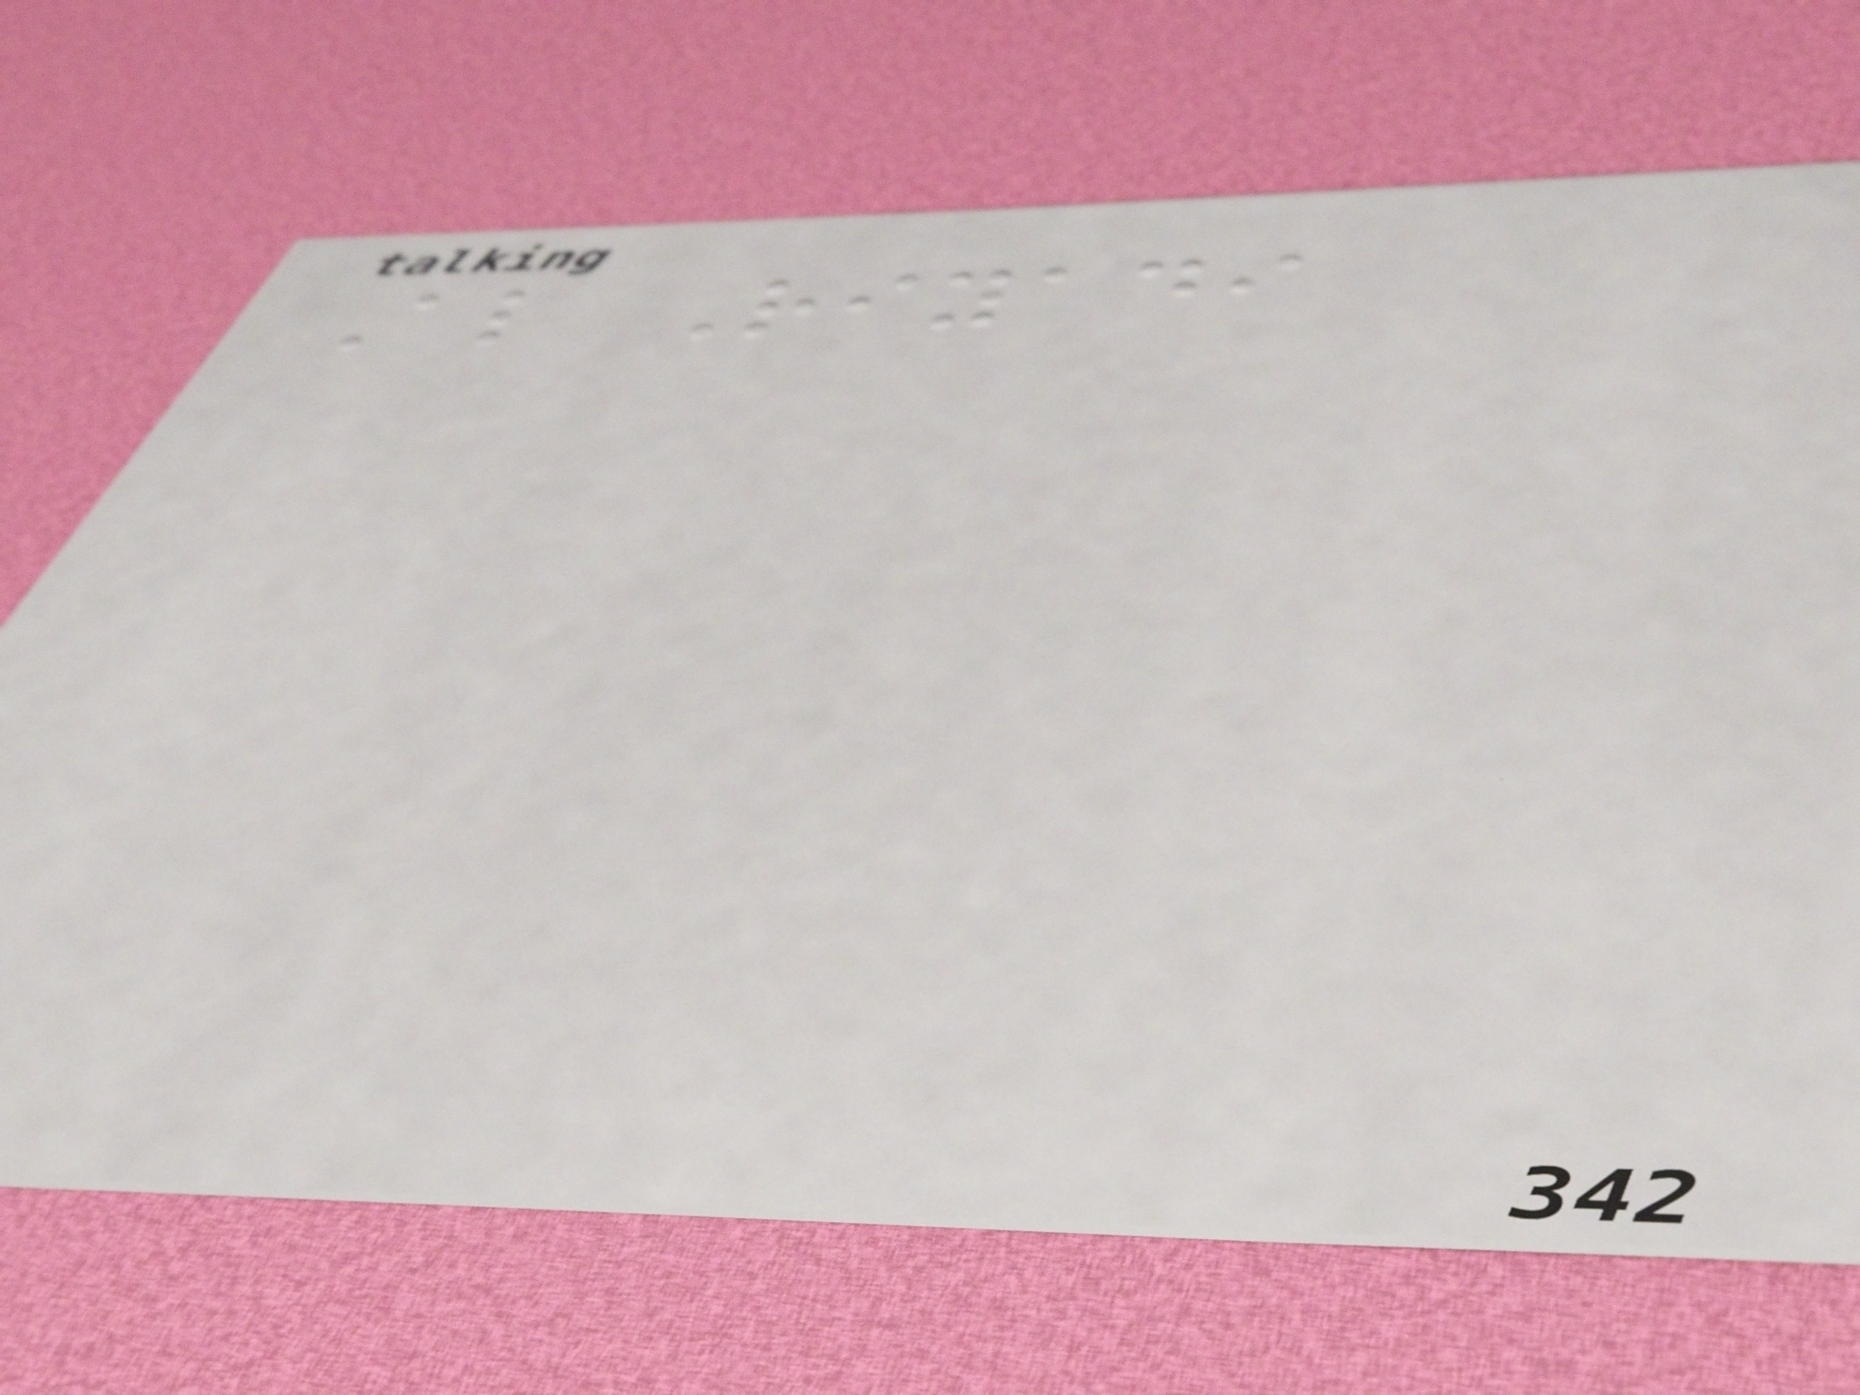Al Riyadi
